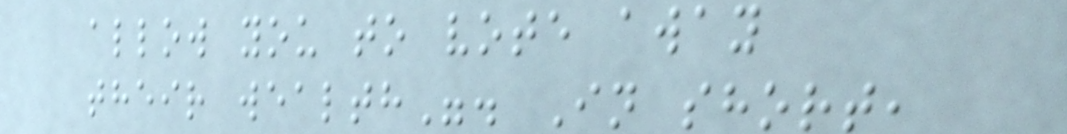allow you to vote away
their wealth". In short,
